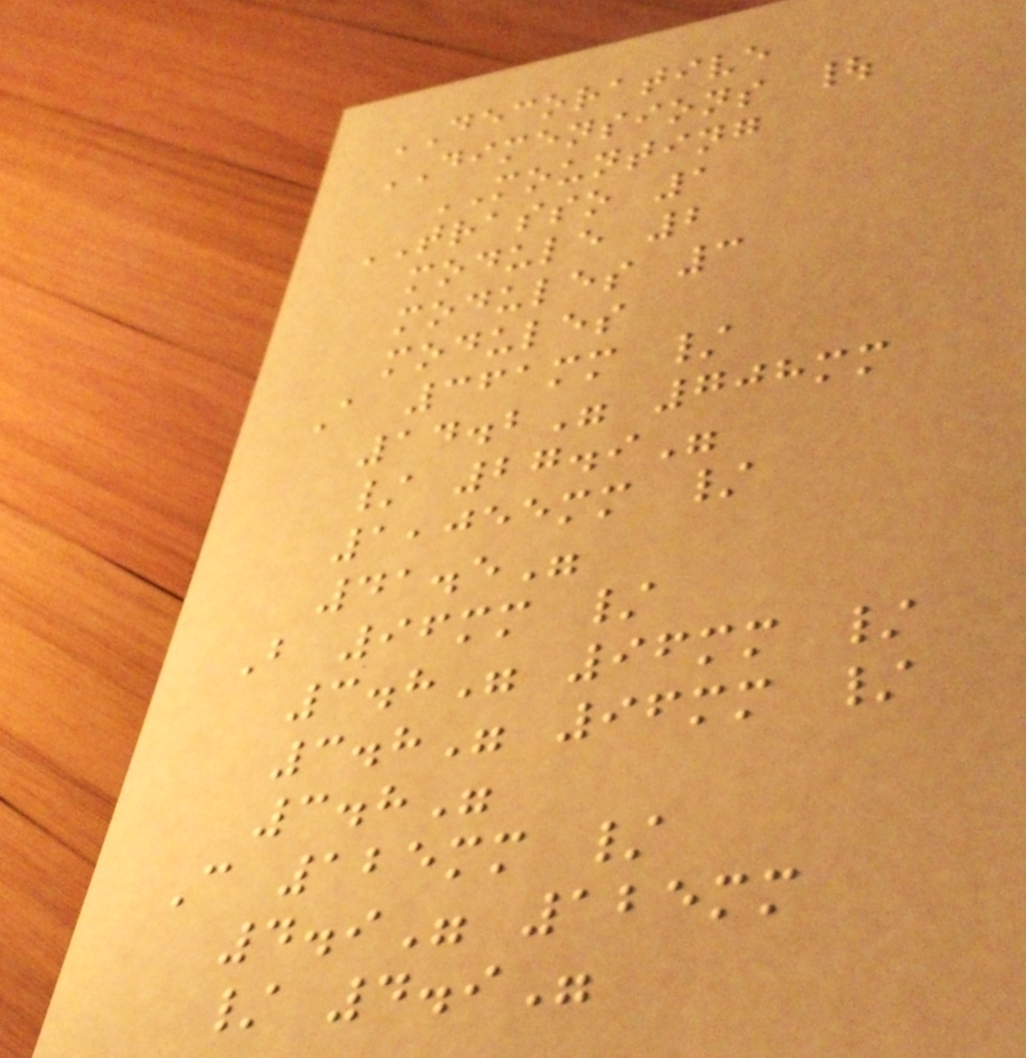DECORATIVE
DIMENSIONS |
MOUNTING
TRASSO 1
module 2
modules 3
modules
A 361mm /
14.2" 708mm
/ 27.9"
1,055mm /
41.5"
B 96mm /
3.8" 96mm /
3.8" 96mm /
3.8"
C 125mm /
4.9" 125mm
/ 4.9"
